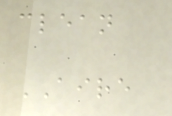clean
AIRE
